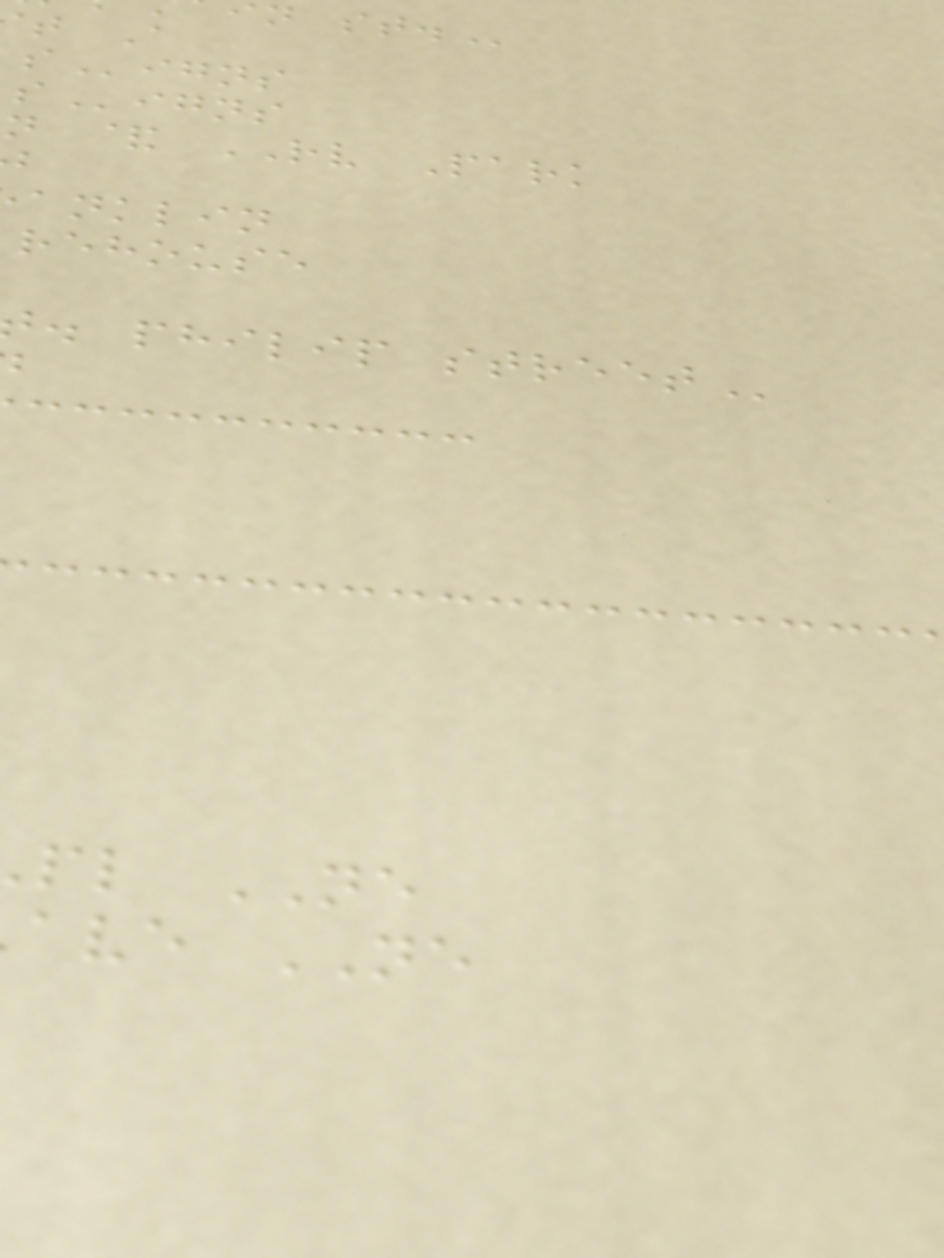t A
igns
igns
n & RV Park
anklin
rehouse
. philip
pl NE
ave NE
